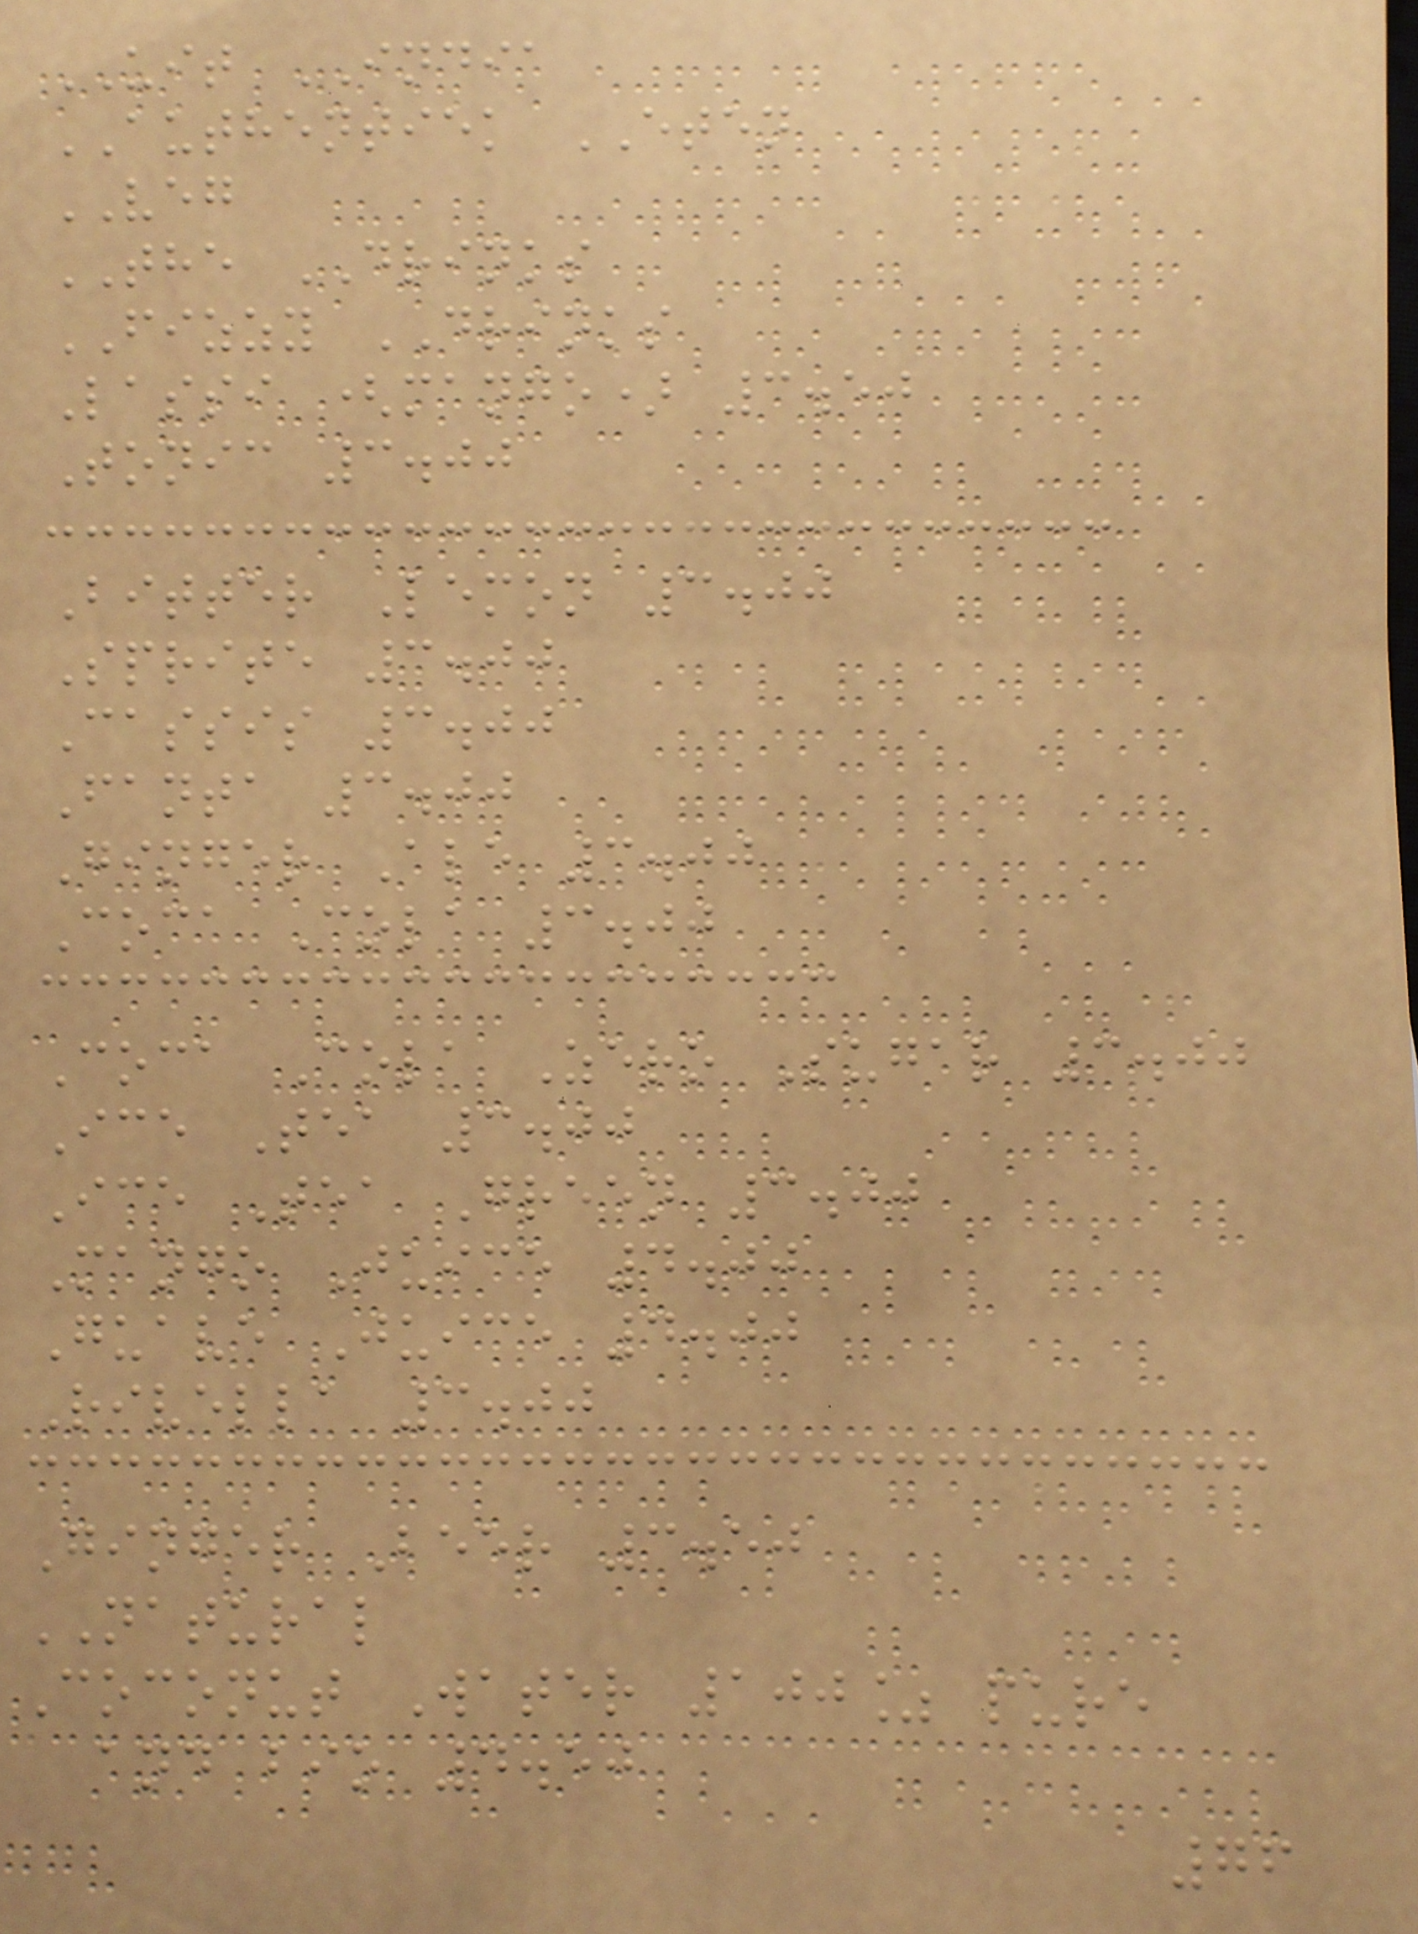UIT INDIA
AUTHENTIEK ETEN
VEG
THE DRINKS
FIZZY DRINKS
Lassi (mango) 3.50
Tonic 3.00
Bitter Lemon 3.00
Sprite 3.00
Cassis 3.00
Fanta 3.00
Ginger Ale 3.00
Coca Cola 3.00
Coca Cola Zero Sugar 3.00
Ice Tea 3.00
Ice Tea Green 3.00
Mango Juice 4.00
Guave Juice 4.00
Rivella 3.00
Ginger Beer 3.50
NATURAL
Coconut Water 100% pure
and bio 4.50
76
